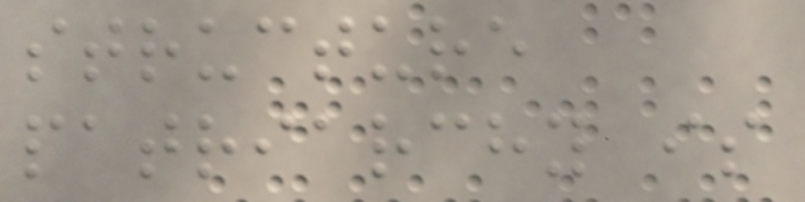structure
patriarchy is
